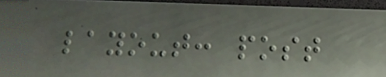layout: post
